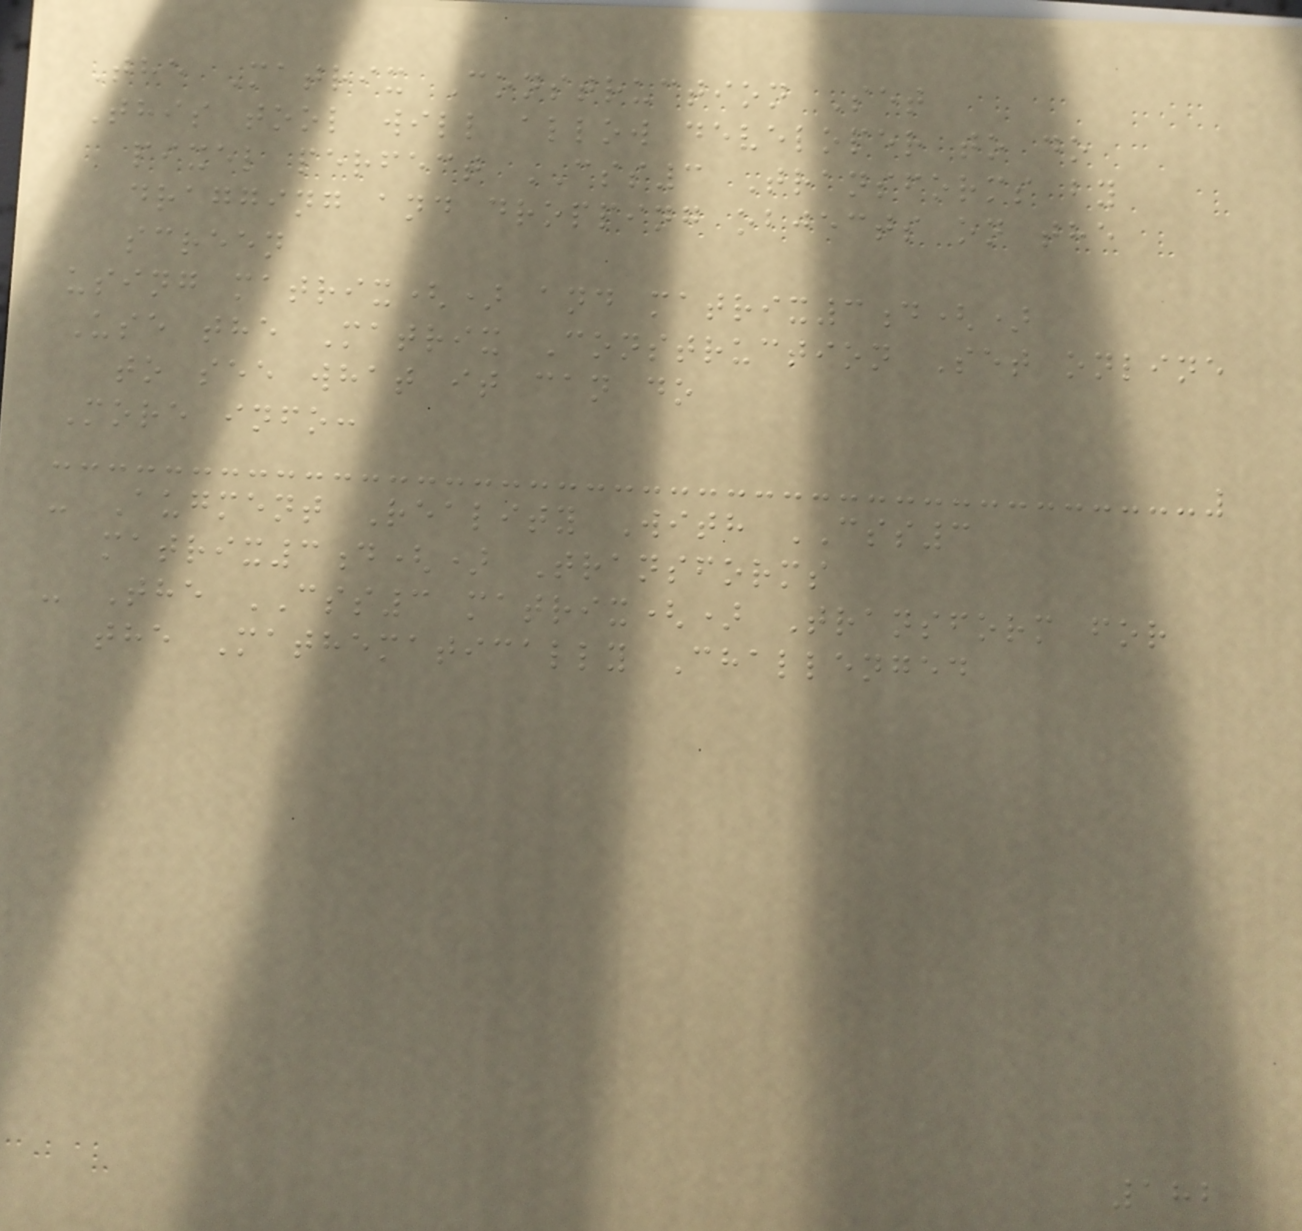The Matrix Construction Set
This tool will allow developer to do
pixel perfect CSS3 Transforms by
dragging and dropping objects on the
screen
using matrix() and matrix3d()
Use the Matrix Construction Set online
to see what it can do
More info:
- Augment Reality With CSS3
matrix3d() Transforms
- The CSS3 matrix() Transform for
the Mathematically Challenged
182
